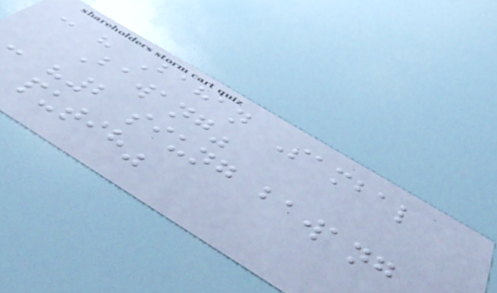- " Bahan Sambal
Bawang"
- "2 siung bawang
putih"
